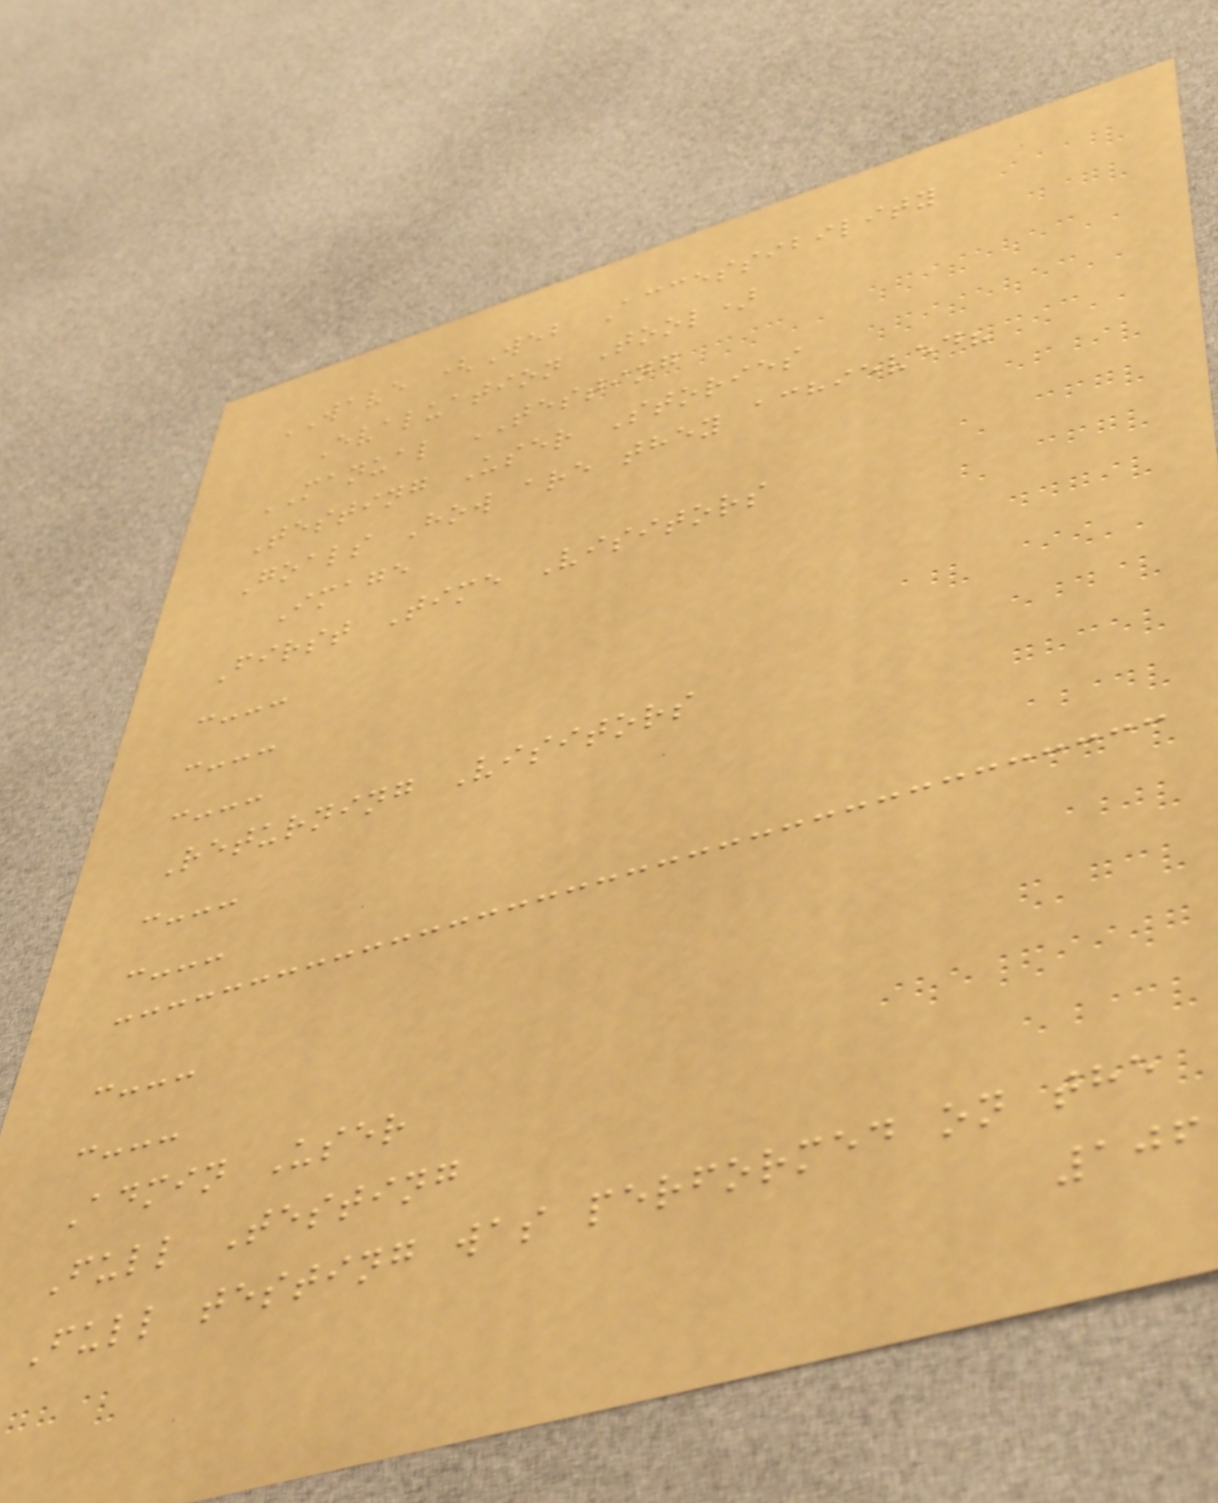WAVE (Web Accessibility
Evaluation Tool)
MANUAL TESTING
Testing User Stories
Goals How are they achieved?
Image
First Time Visitors
:---
:---
:---
Returning Visitors
:---
:---
:---
:---
Admin User
Full Testing
Full testing was performed on the
106
